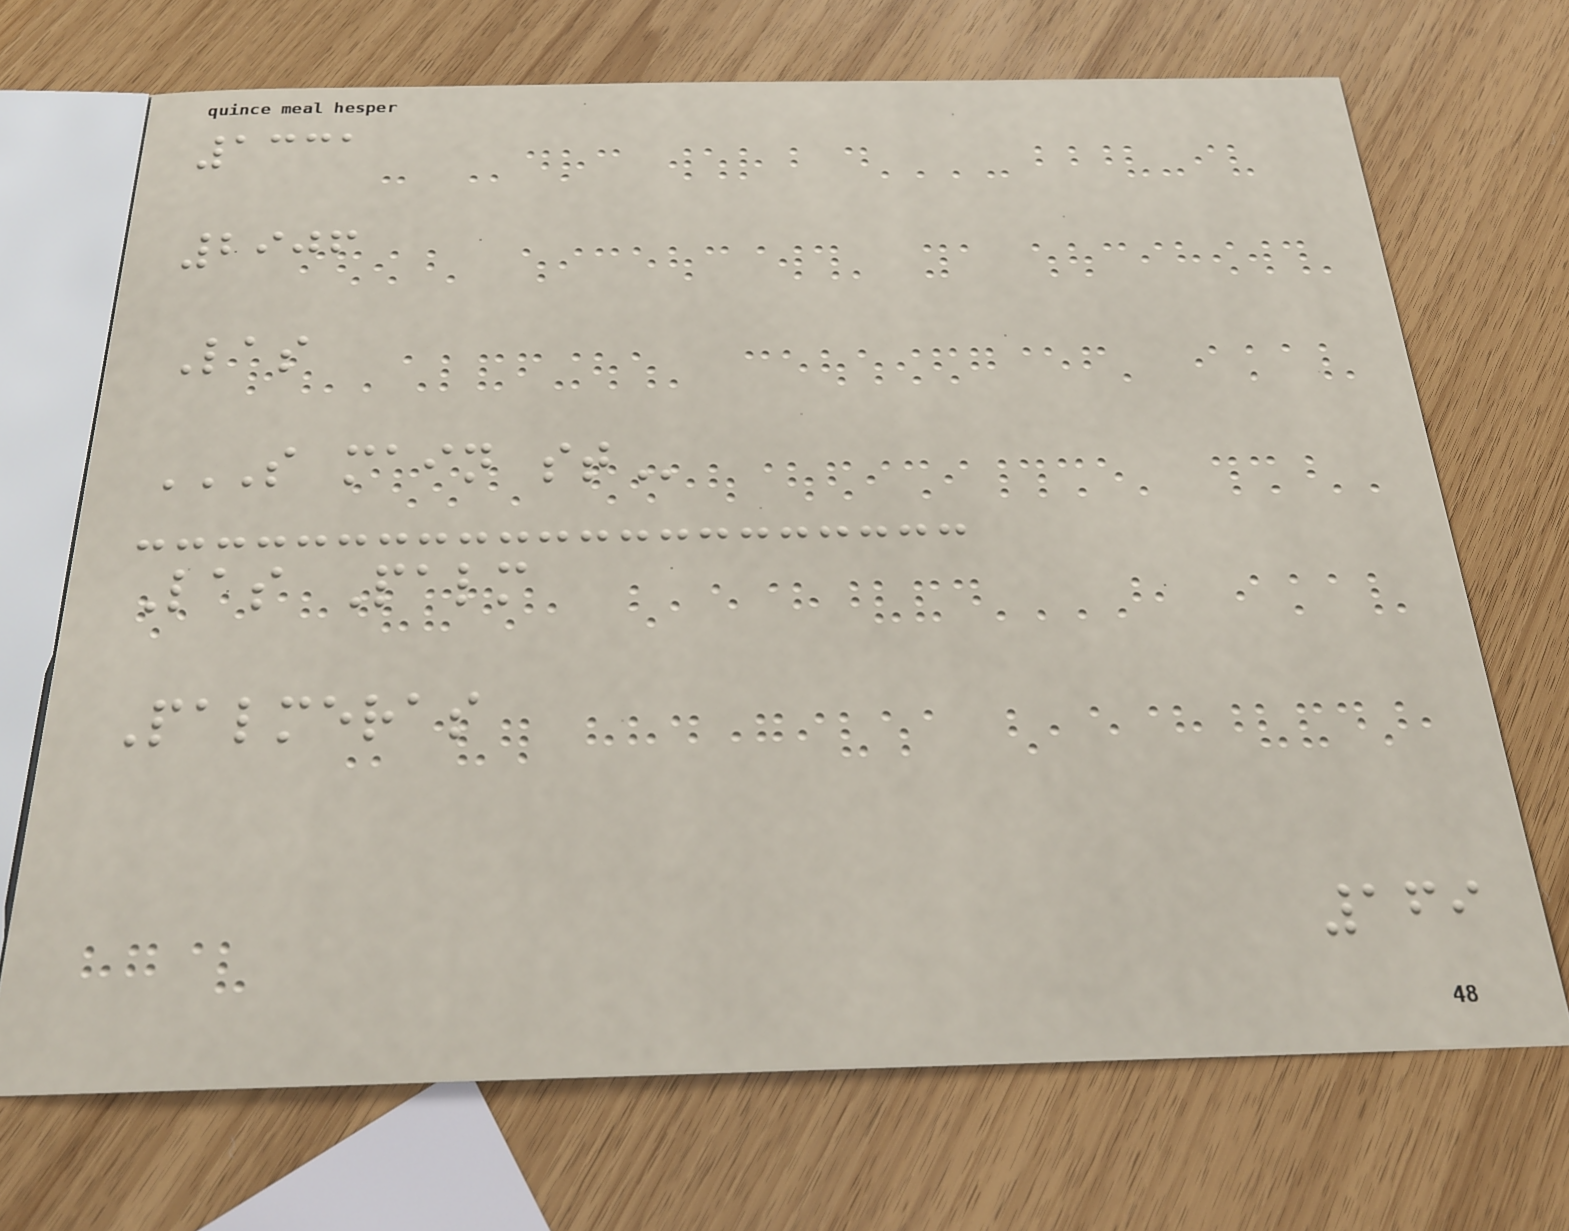1331
2906
Las
S MAIN ST
Las Palm
Palmeras
169
